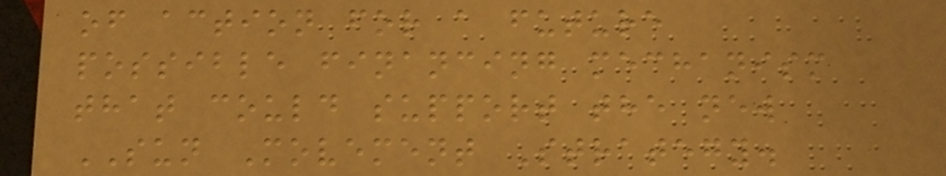of action for a future
possible financing mechanism
that could support the new
SUN Movement Strategy.
